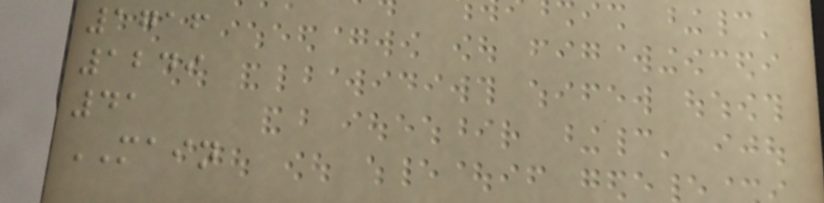1716
1249
41
MAIN
